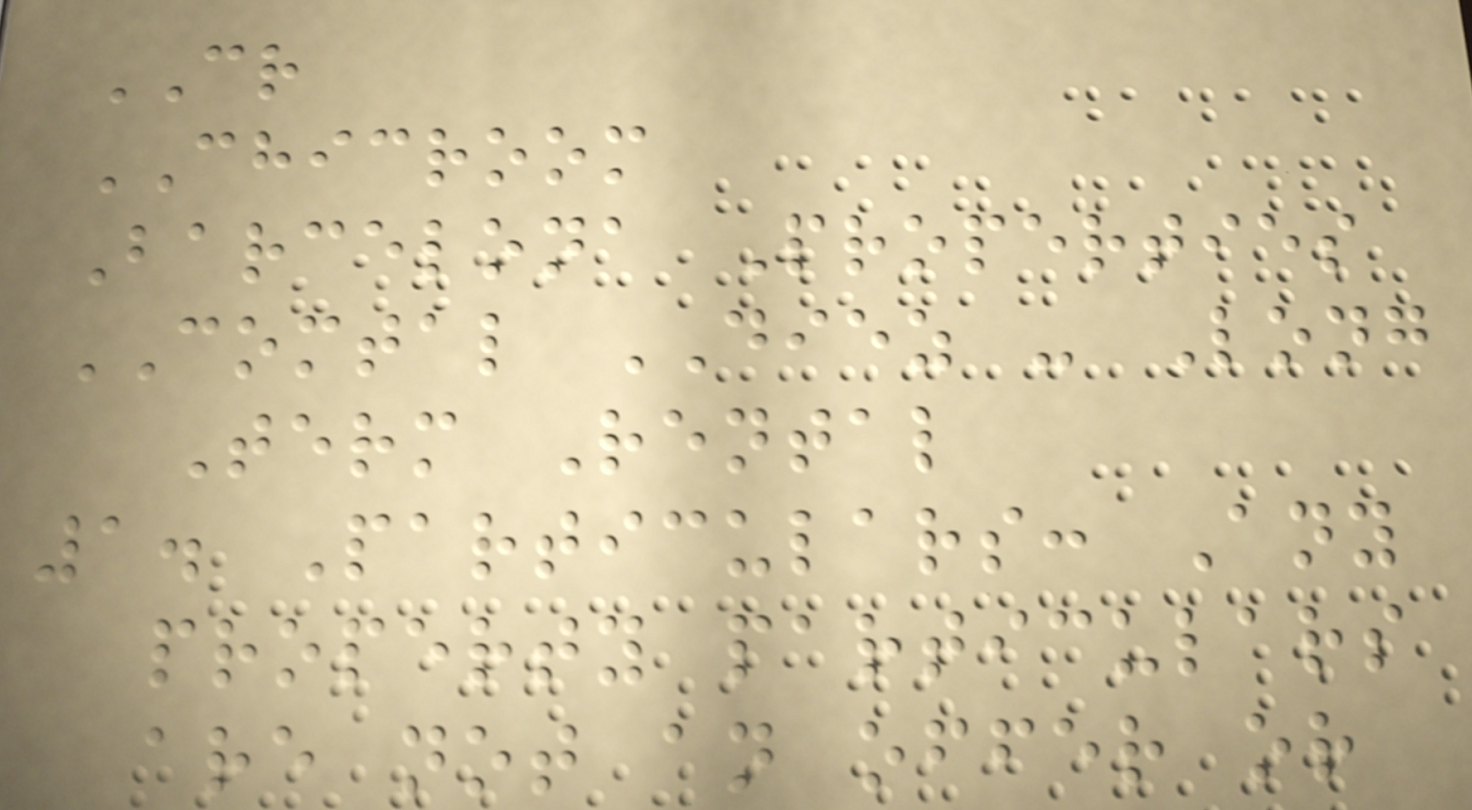CR
CHICROOM
Barcelona Properties
COMTAL DIEZ - Long
Term Rental
1. Particulars: Any
property particulars
are not an offer or
